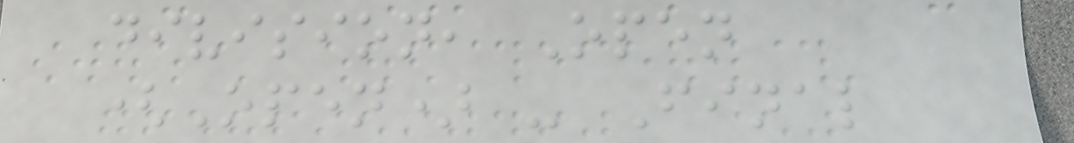division, Open
(Open) - Final
